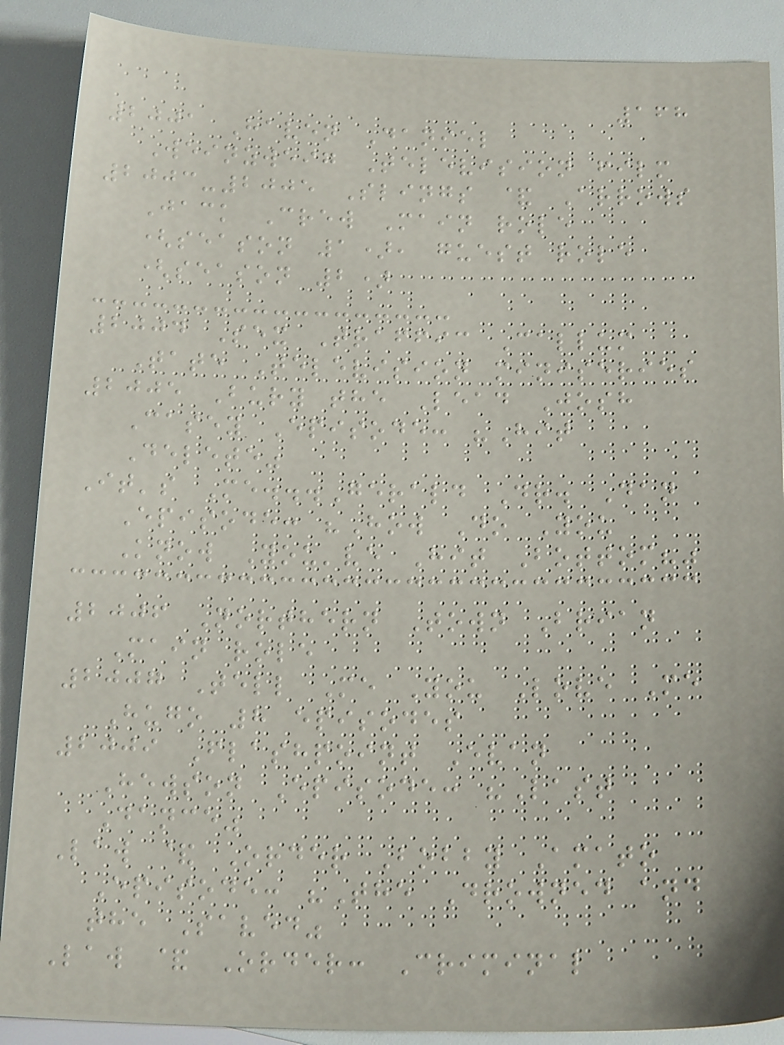168
2001 Haven Daniel
Weinzweig Television film
2003-2005 Slings & Arrows
Jack Crew Main role
(season 1), guest role
(season 2)
2004 Sex Traffic Callum
Tate Television miniseries
2005 Bury the Lead Josh
Casey Episode: "Hit
Delete"
It's Me...Gerald Dr. Dan
Episode: "How Do You
Know You've Hit Bottom?"
2006 Northern Town Brian
Main role
2007 Tell Me You Love Me
Hugo 8 episodes
2009 Flashpoint Evan
Hewson Episode: "Last
Dance"
Law & Order Bobby Amato
Episode: "The Drowned and
the Saved"
Law & Order: Criminal
